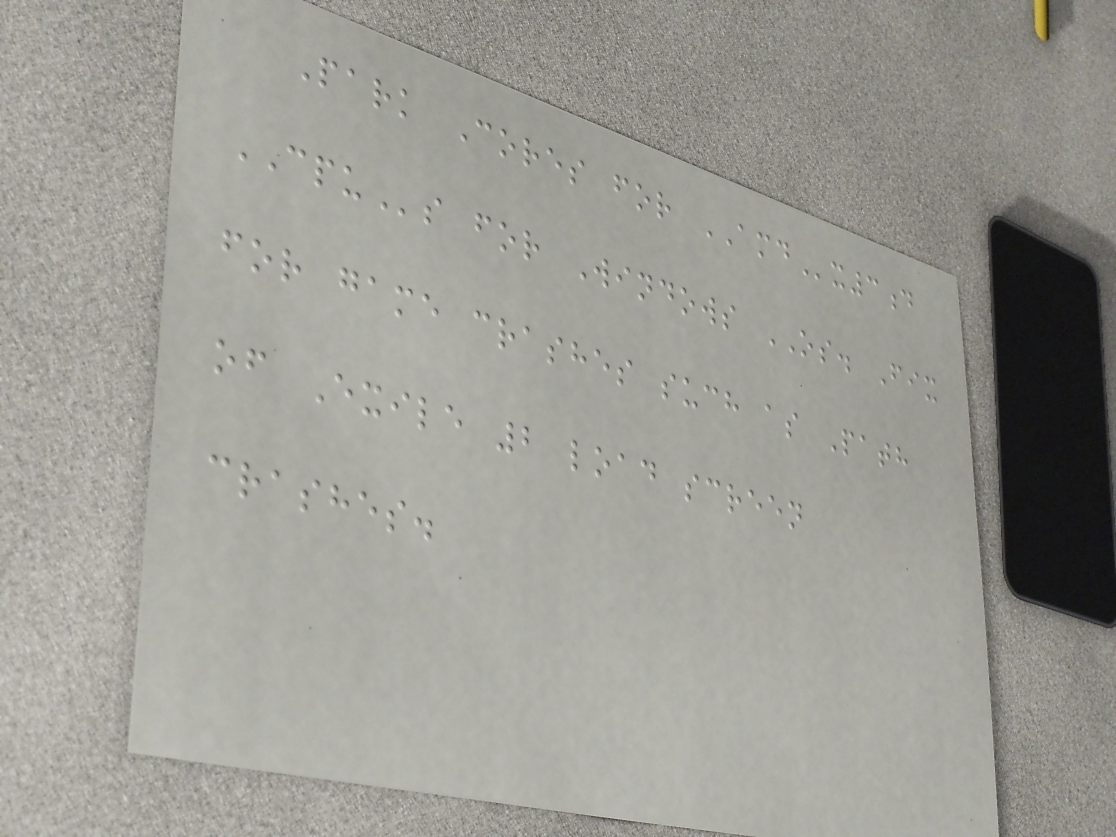Park Cores for AMDx3d
CPUs for Windows OS. Fix
for game crashes such as Path
of Exile 2 load screen
crashes.
